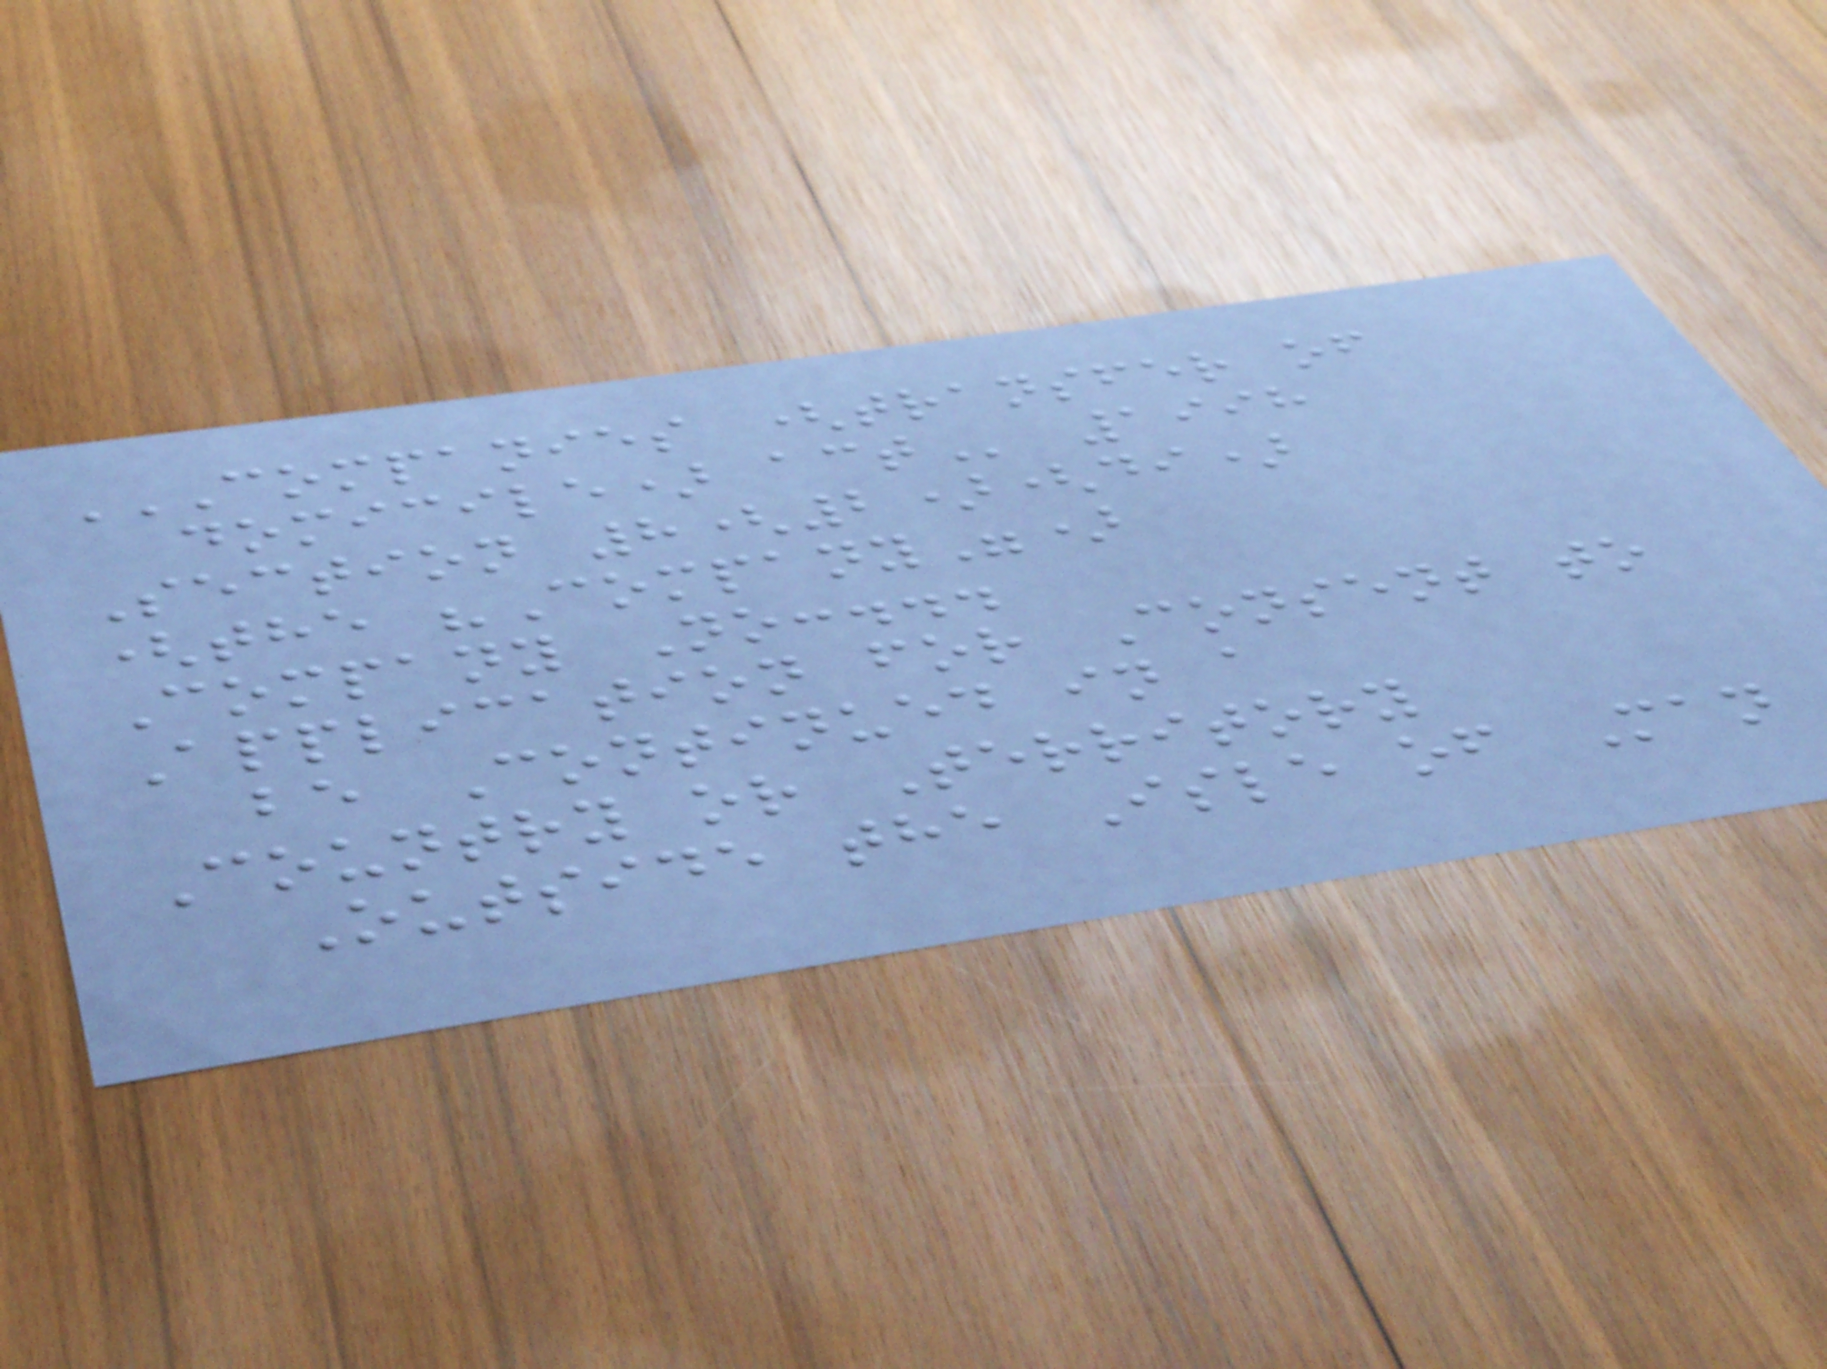COMPANIES (TRANSFER OF
DOMICILE) ACT 1998
Section 8(2)(di)
(the "Company")
Company No:...
Application for Consent to
be Continued in a
Country or Territory
Outside the Isle of Man
